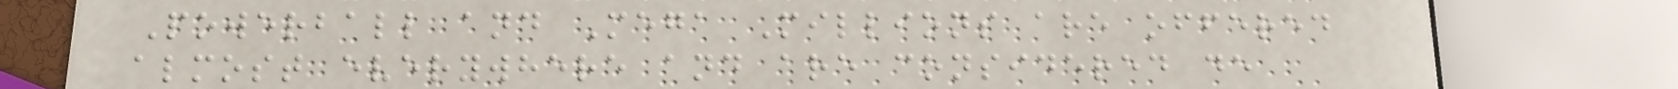Powerball and Mega Millions are offered
almost everywhere and are considered de
